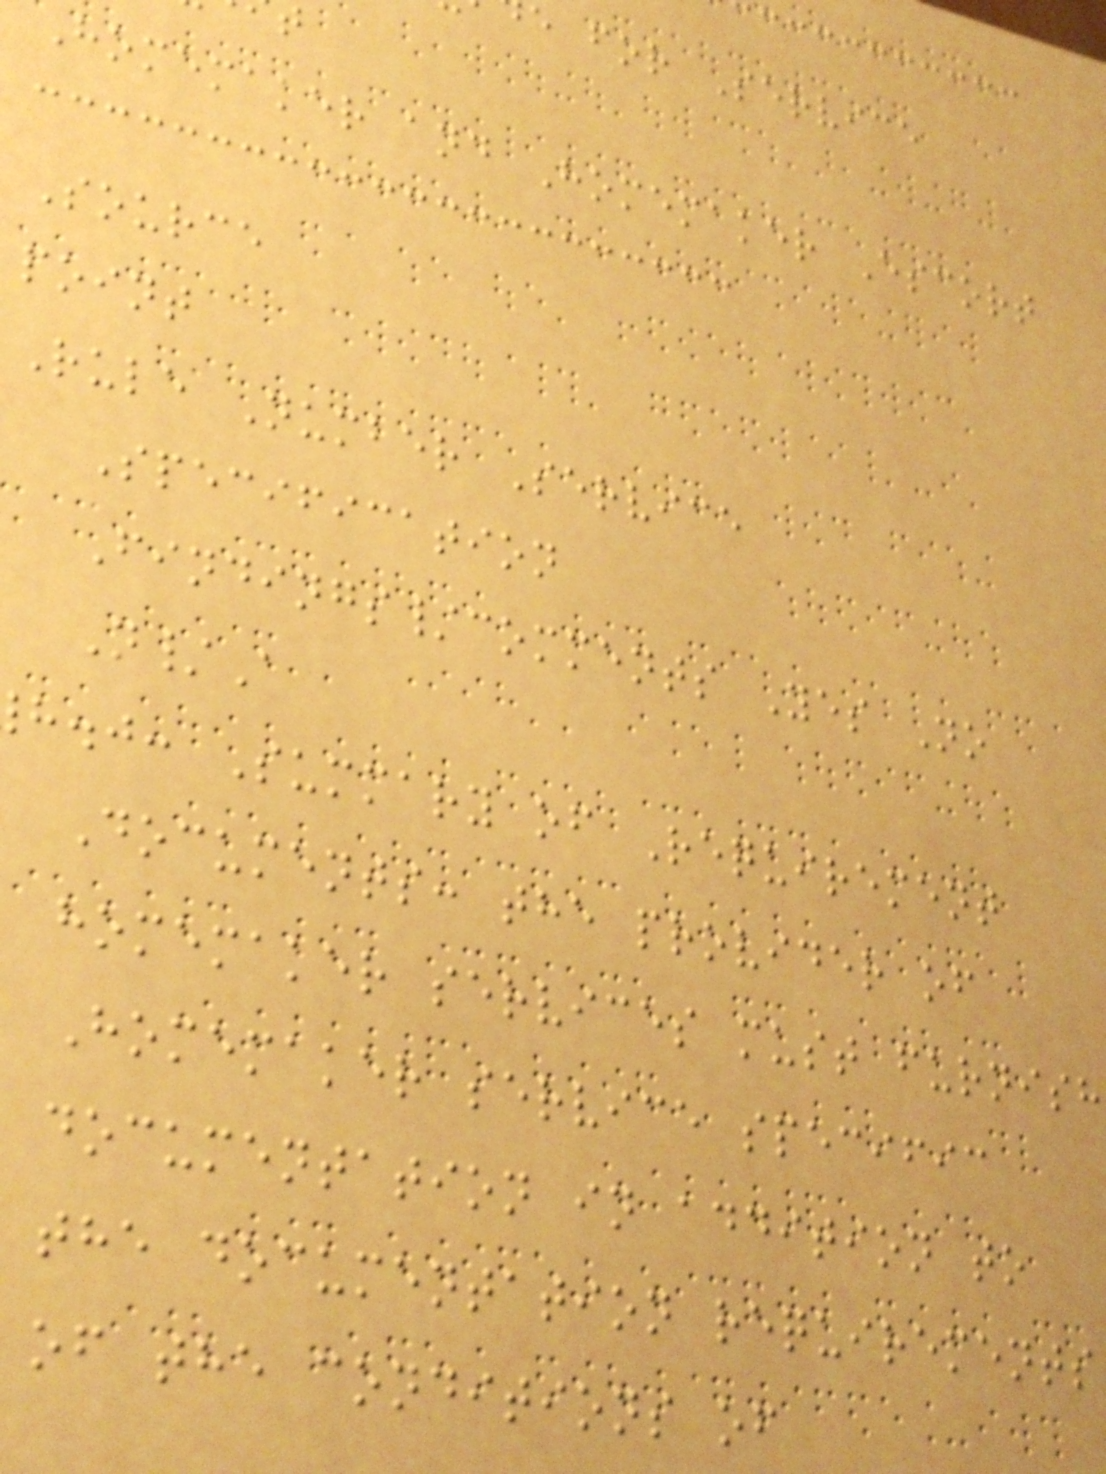e for Service
Homemaker and Homemaker Escort
Source
point
Rule Number Service
Specification
Findings/comments Yes No
N/A
h.j: Summary of Requirement
Documents: the provider of
homemaker services must furnish
Homemaker service specific
documentation in addition to
the documentation requirements
of the conditions of
